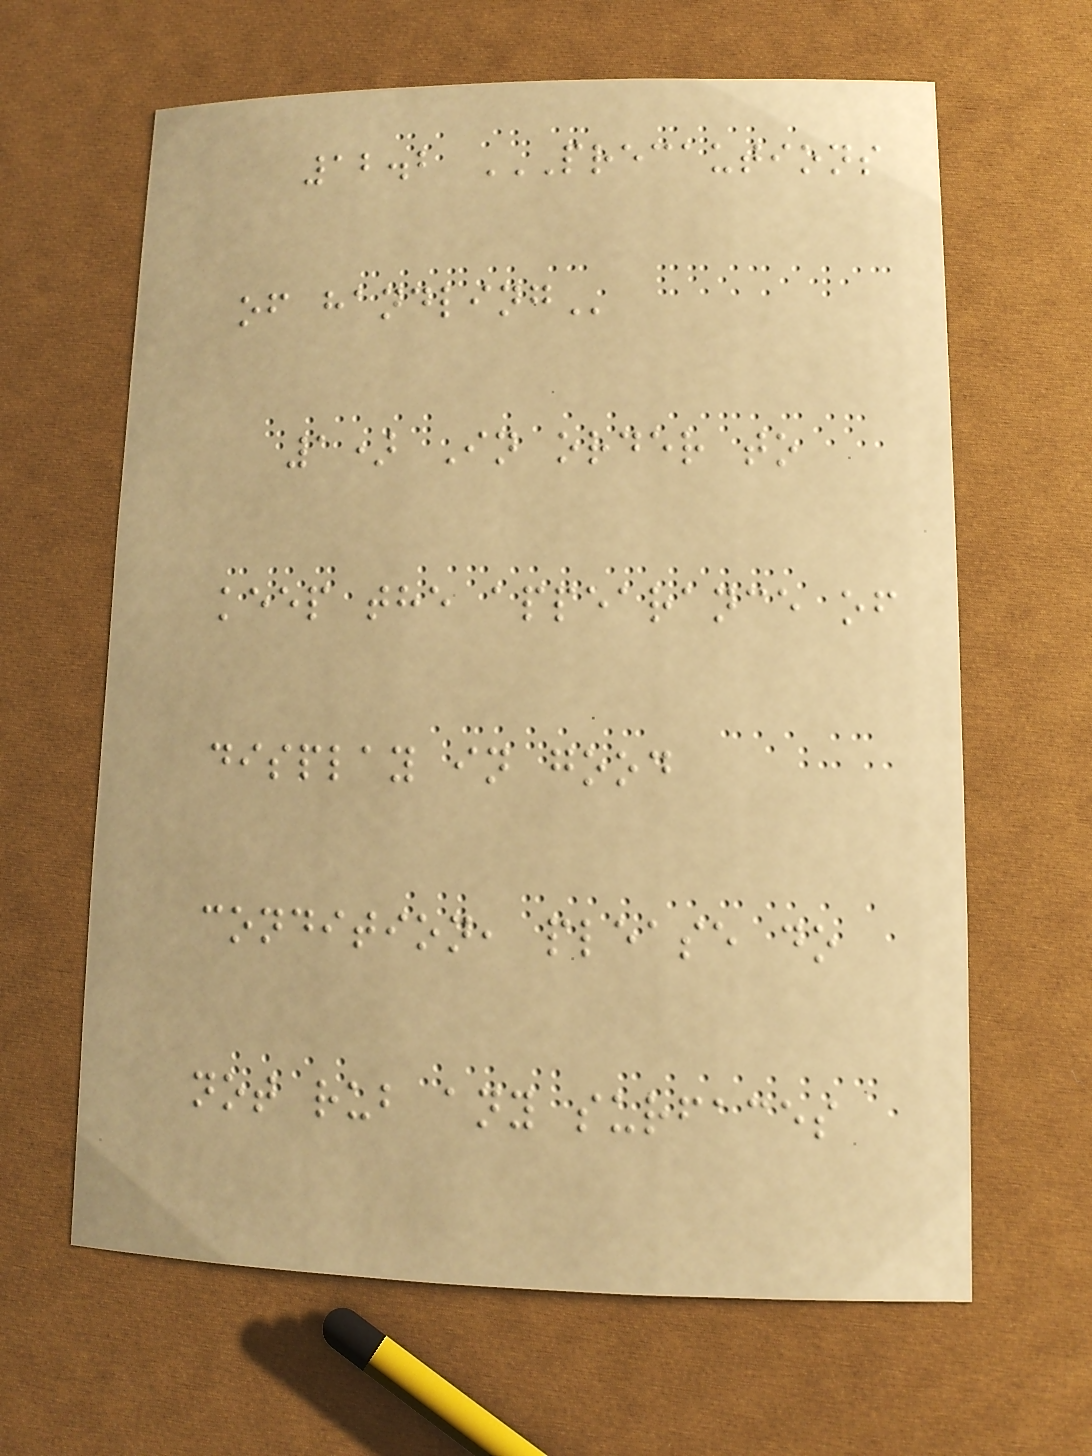12.2 PRECAUTIONS
OF HANDLING
1) In order to
keep the appearance of
display in good
condition, please do
not rub any surfaces
